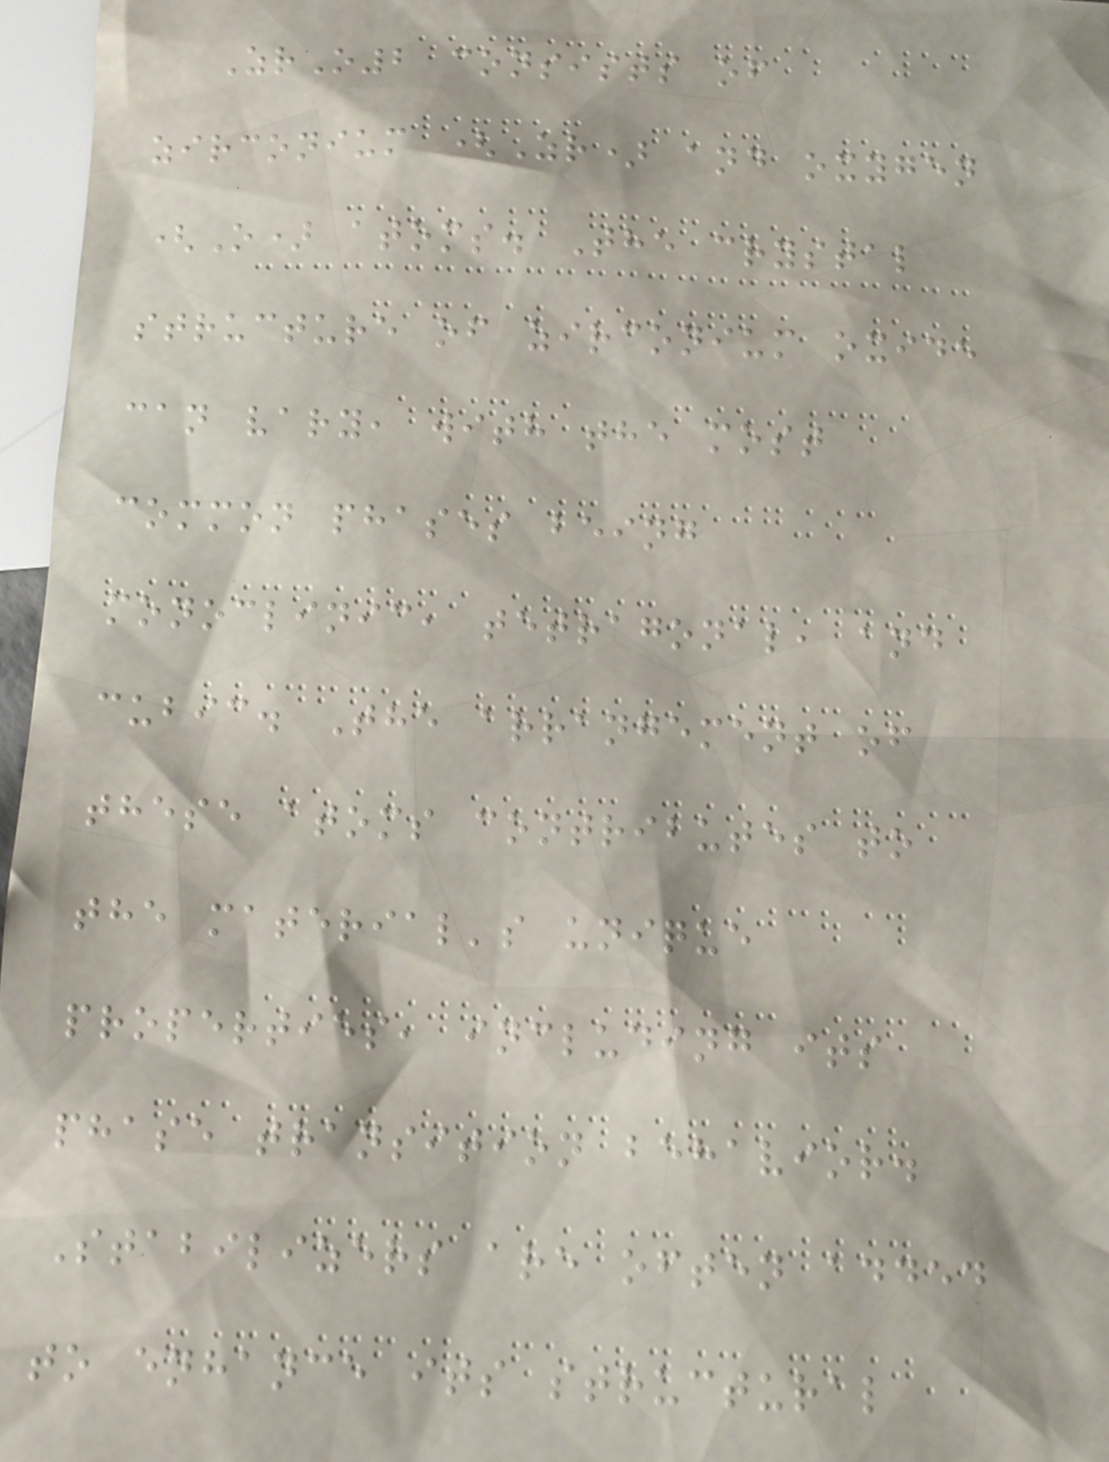ZrO2 consists of
zirconium (Zr) and oxygen
(O) atoms. The crystal
structure of zirconium oxide
can vary, with the most
common phases being
monoclinic, tetragonal, and
cubic. The arrangement of
these atoms contributes to
the material's unique
properties, including its
phase transition behavior.
Stabilizers are often added
to enhance its structural
